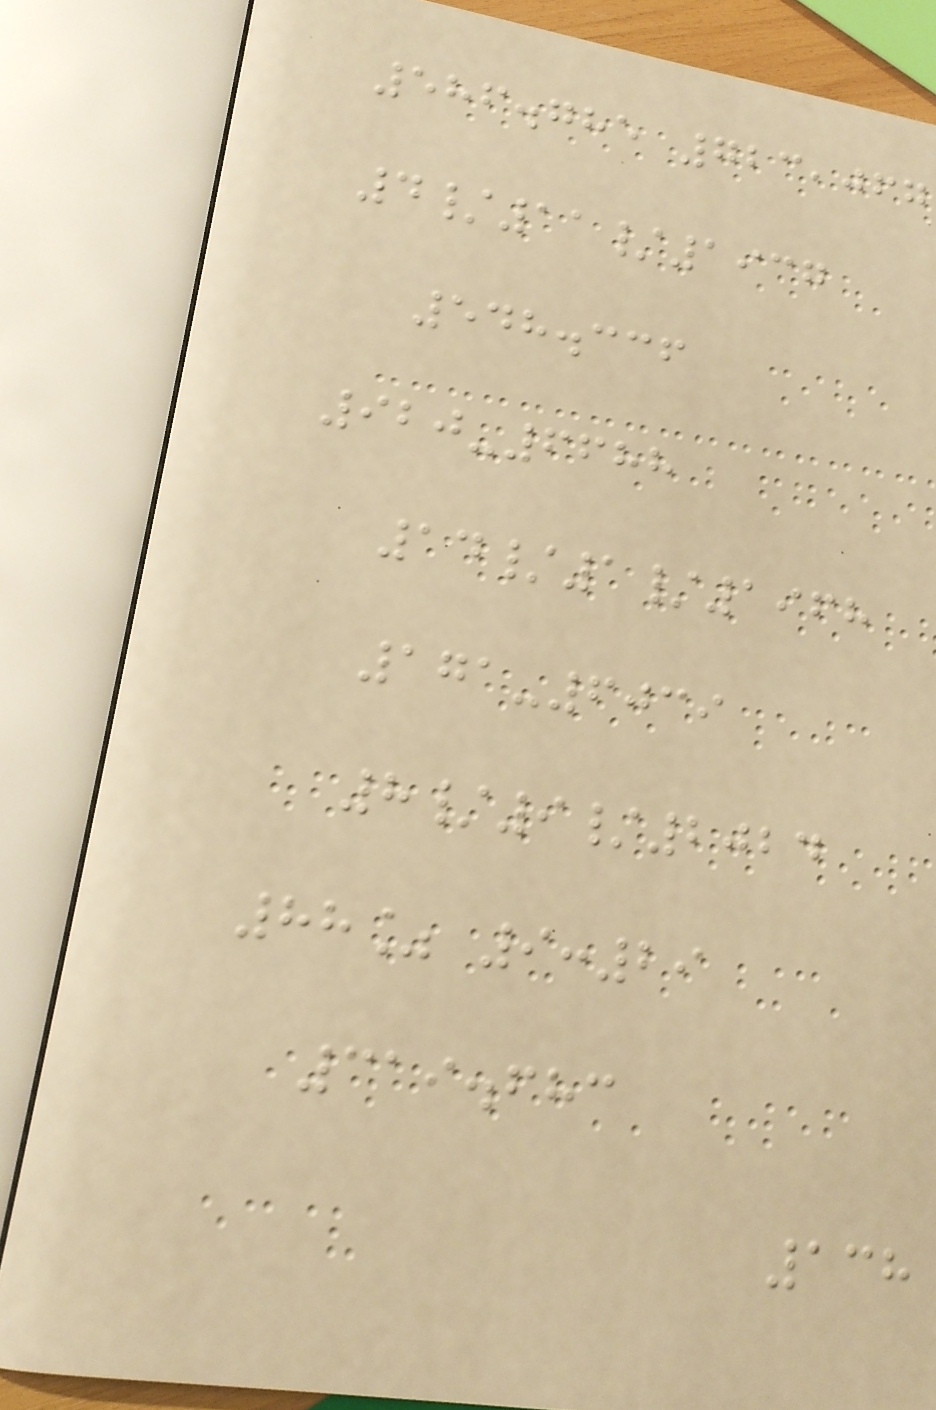586.785 723,067
4/11/1937
548.336
920-6688
14/1/1968
171-6039
8/9/2024
88% 9:29
319.683
138
